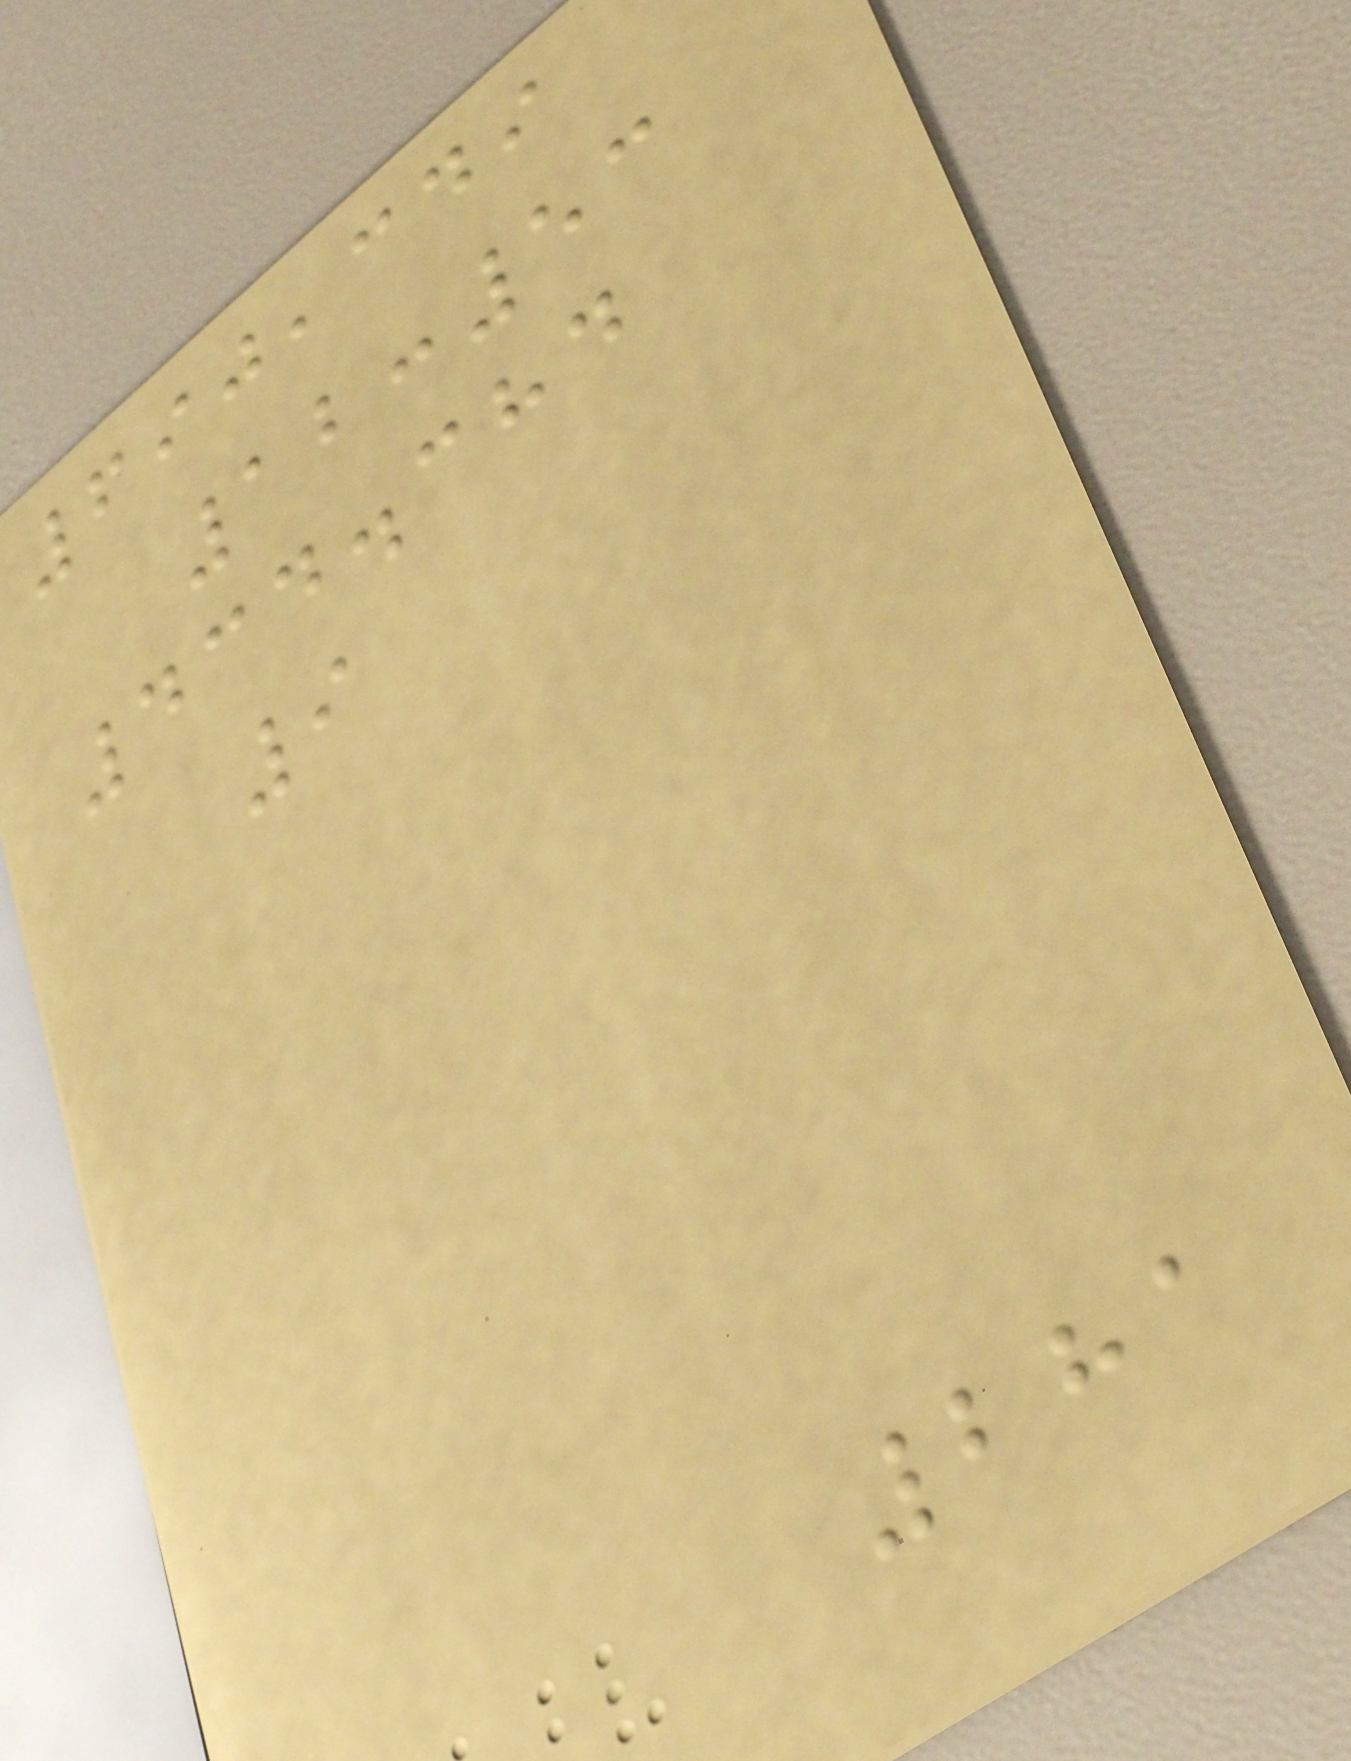690,349
12:53
434.384
9
281
